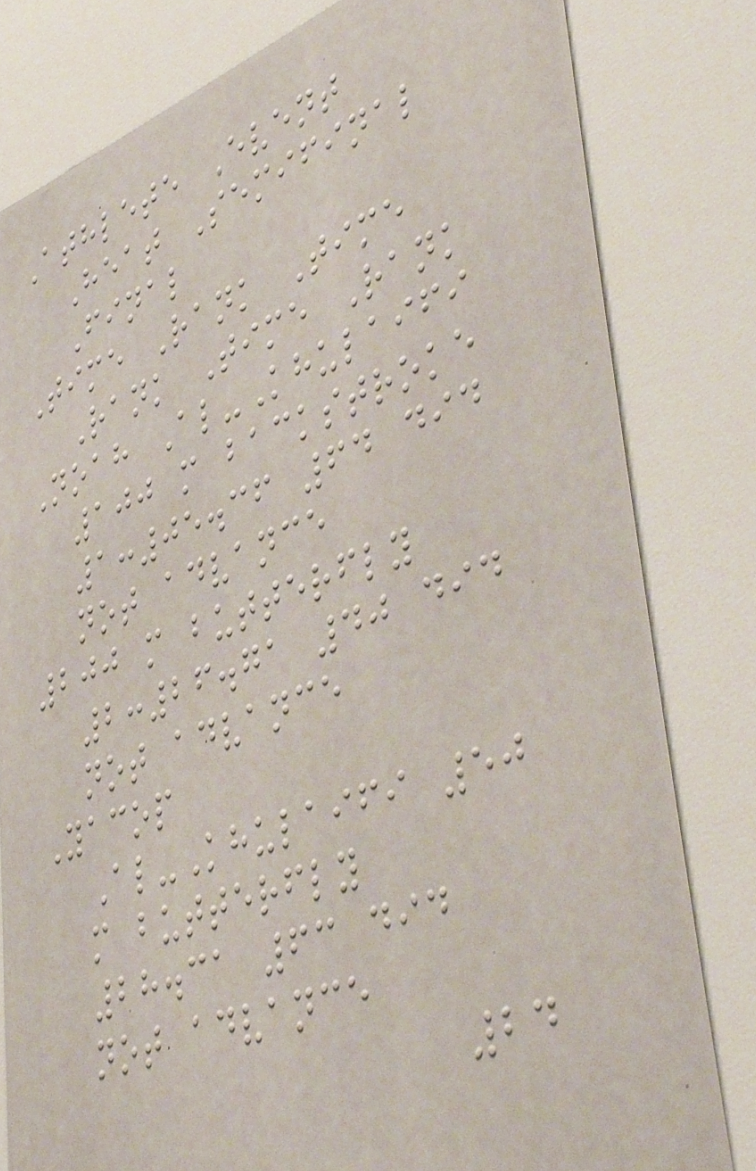Athlete Event
Heat Semifinal
Final
Time Rank Time
Rank Time Rank
Noah Al-Khulaifi
100 m backstroke
1:05.36 64 did
not advance
200 m butterfly
2:26.71 40 did
not advance
Yacop
Al-Khulaifi 50
m butterfly
28.31 63 did
not advance
24
